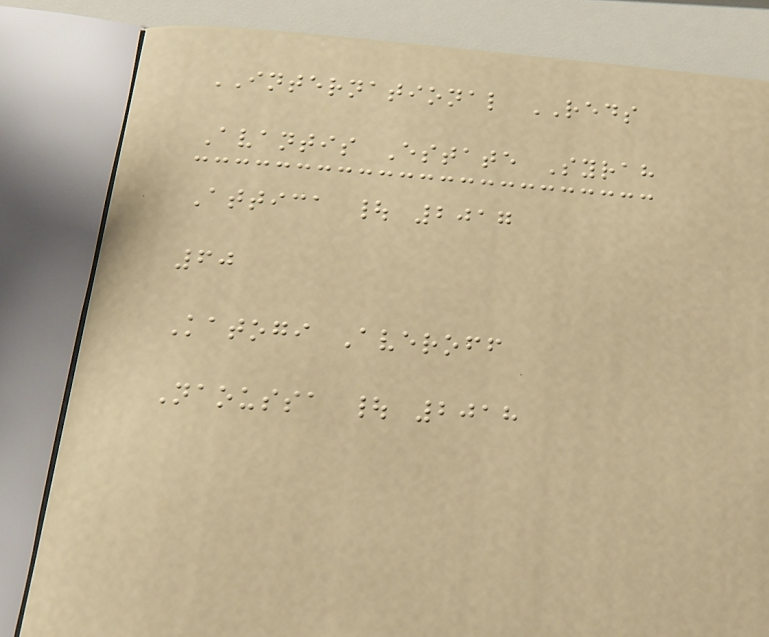INTERNATIONAL REDS
Avantis Estate Syrah
Attica | 2017
60
Katogi Averoff
Naoussa | 2018
